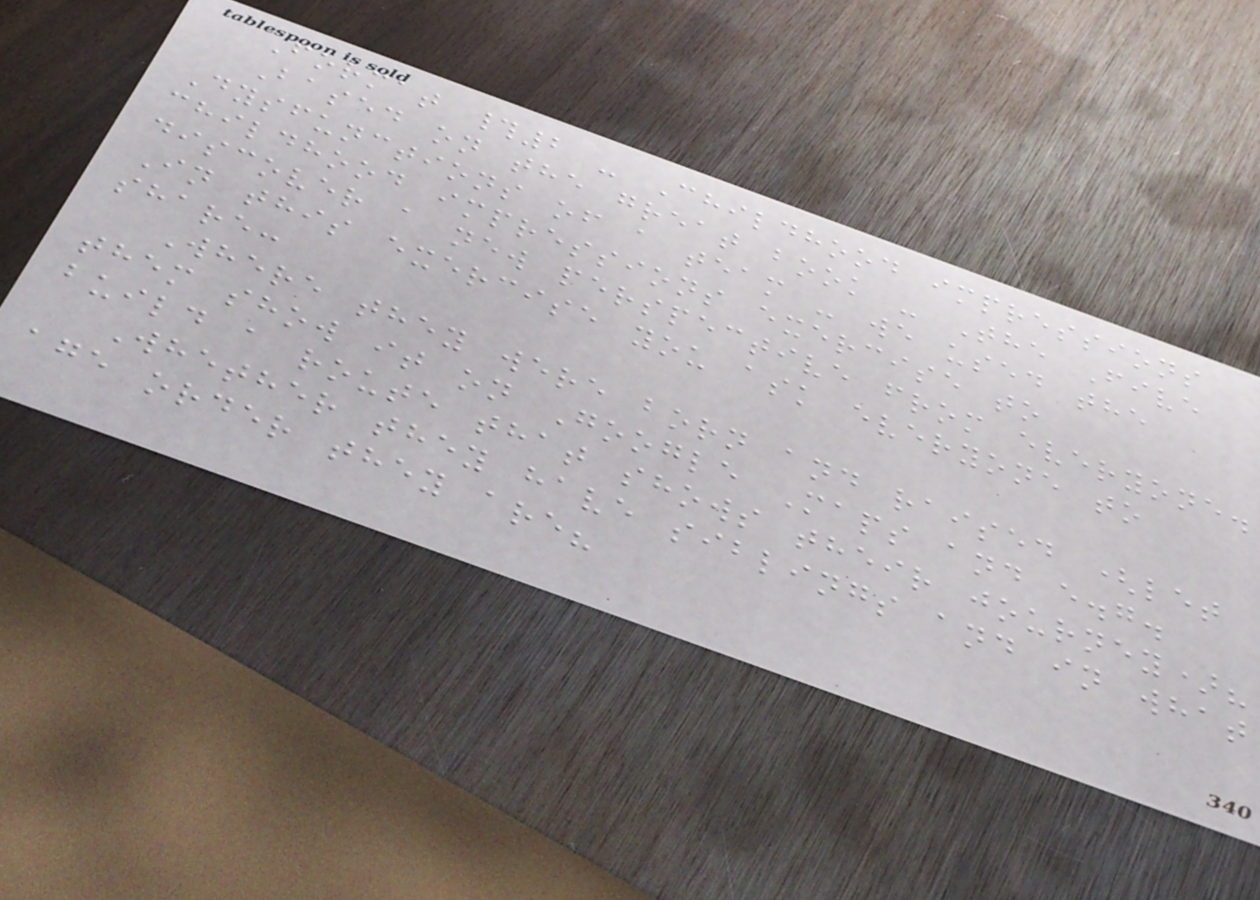Format #2 - Childhood impressions
Based on the great book - The Five
Dysfunctions of a team - we used the
childhood impressions exercise to
discover a new perspective from everyone.
In this exercise you ask everyone to
share:
Where they were born and raised (let
them show it on Google Maps and e.g.
build a route that shows their journey)?
Whether they have siblings and in what
age order they are?
